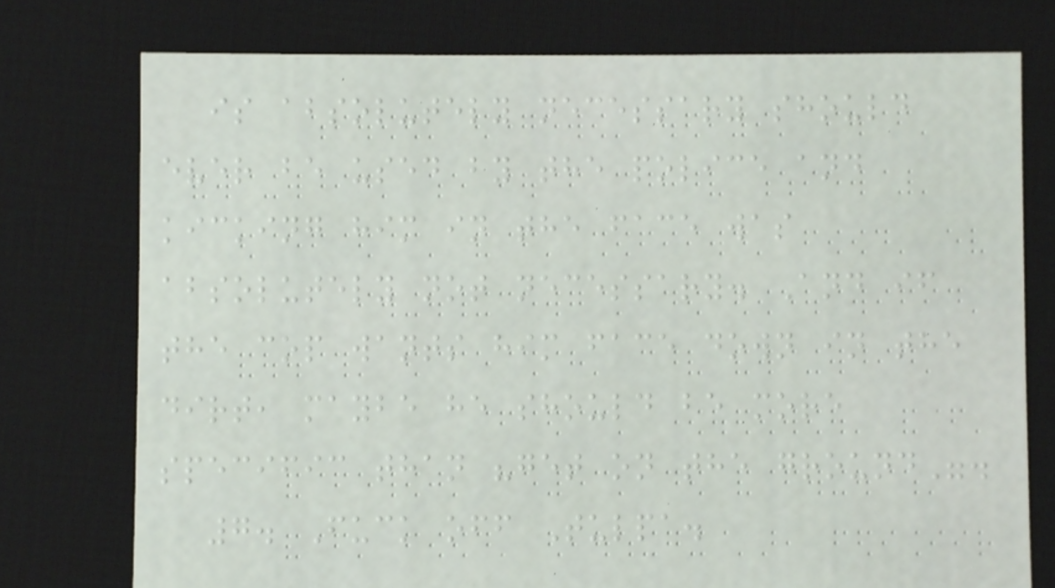is absolutely necessary should
ever be used by the police and
kicking him in the face was
absolutely not necessary. And if
the cop wants him face down in the
dirt, maybe he should be more
specific than "get on the ground".
7. Fuck off Tulpa.
